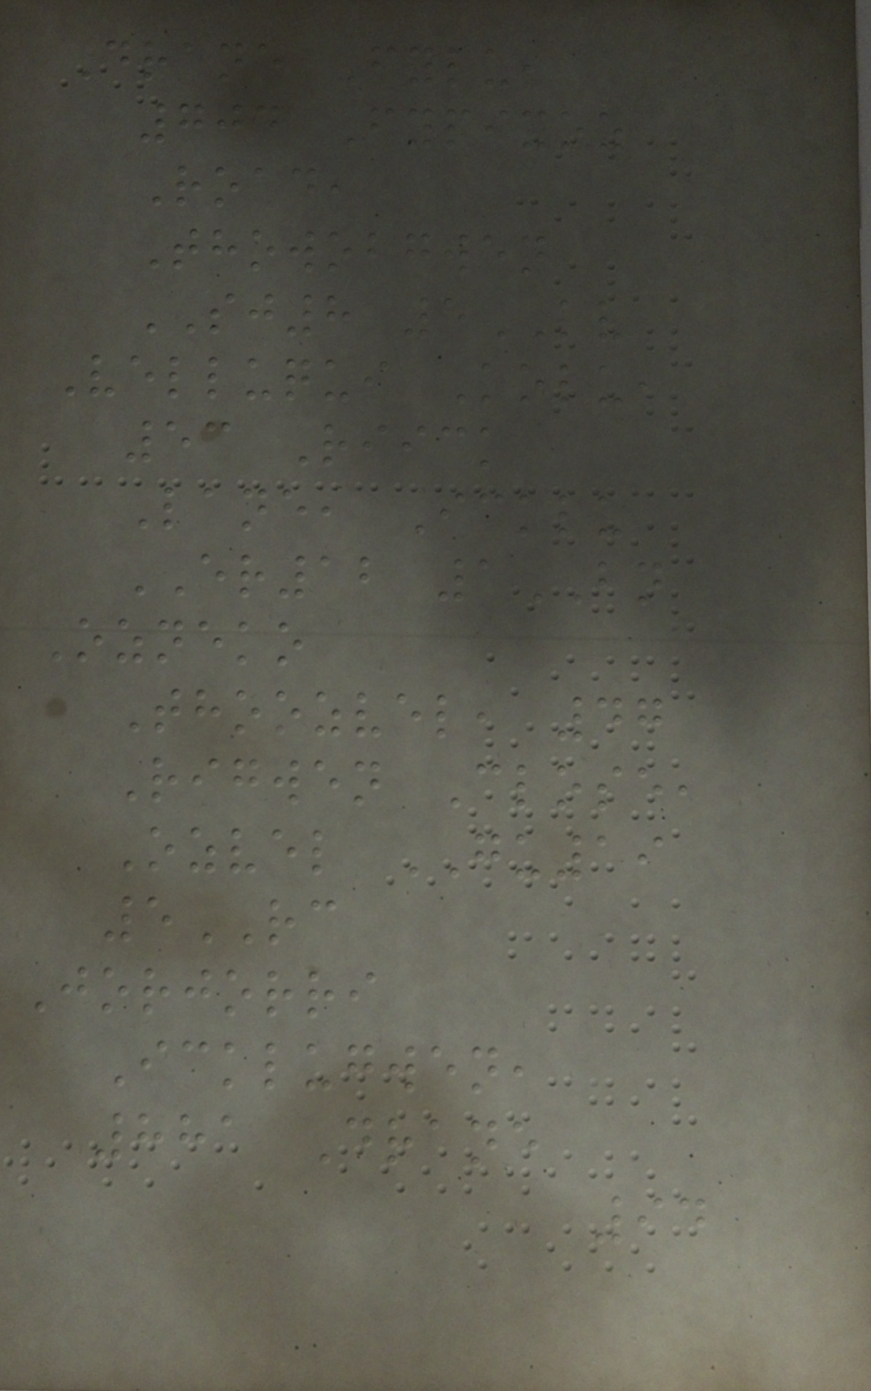Drane Fylu,
704 Fypixoz
Road,
Thowobgwen
SJ8 5KV
Velluqui Kolu,
53 Riick
Lane, Icklu
ER12 1BN
Ozneko
Thoozvel, 47
Rigwen Close,
Ozvel GU19
5RC
Jorjorri
Icklugwen,
881 Drane
94
